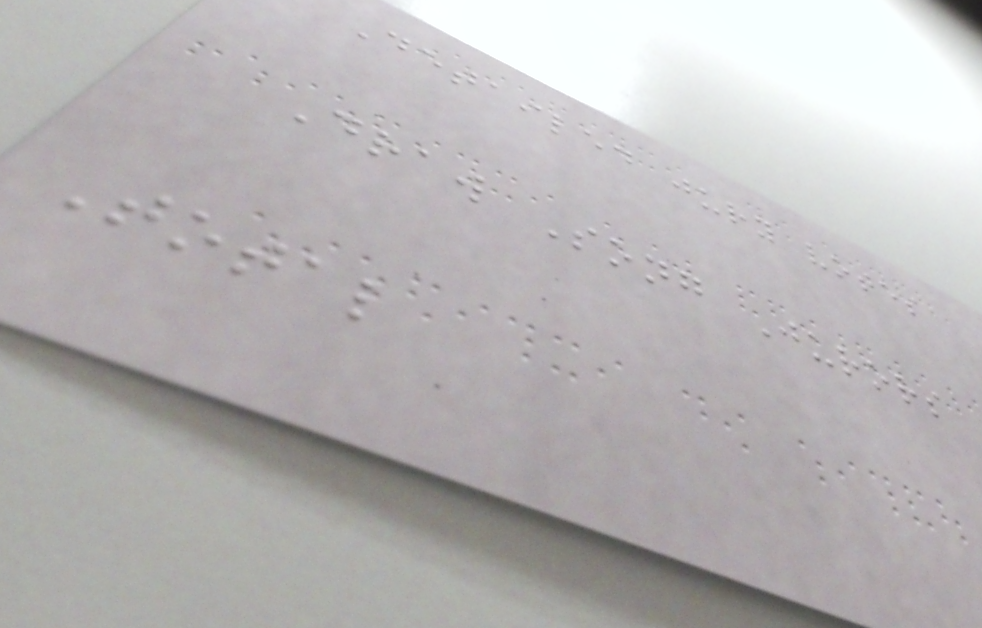Detailed jury votes
Draw Song Jurors
Total
